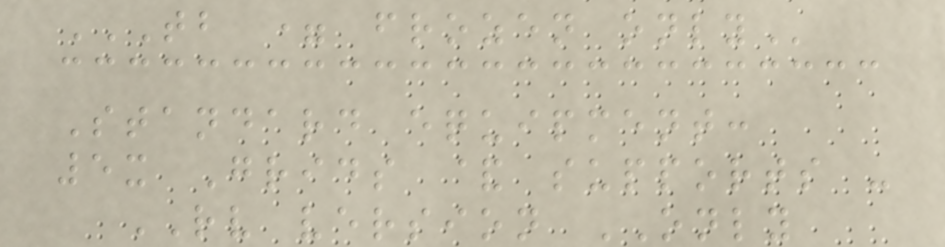TB = FROZEN ONLY
Standard equipment:
5x Grids & supports -
RV version ONLY
